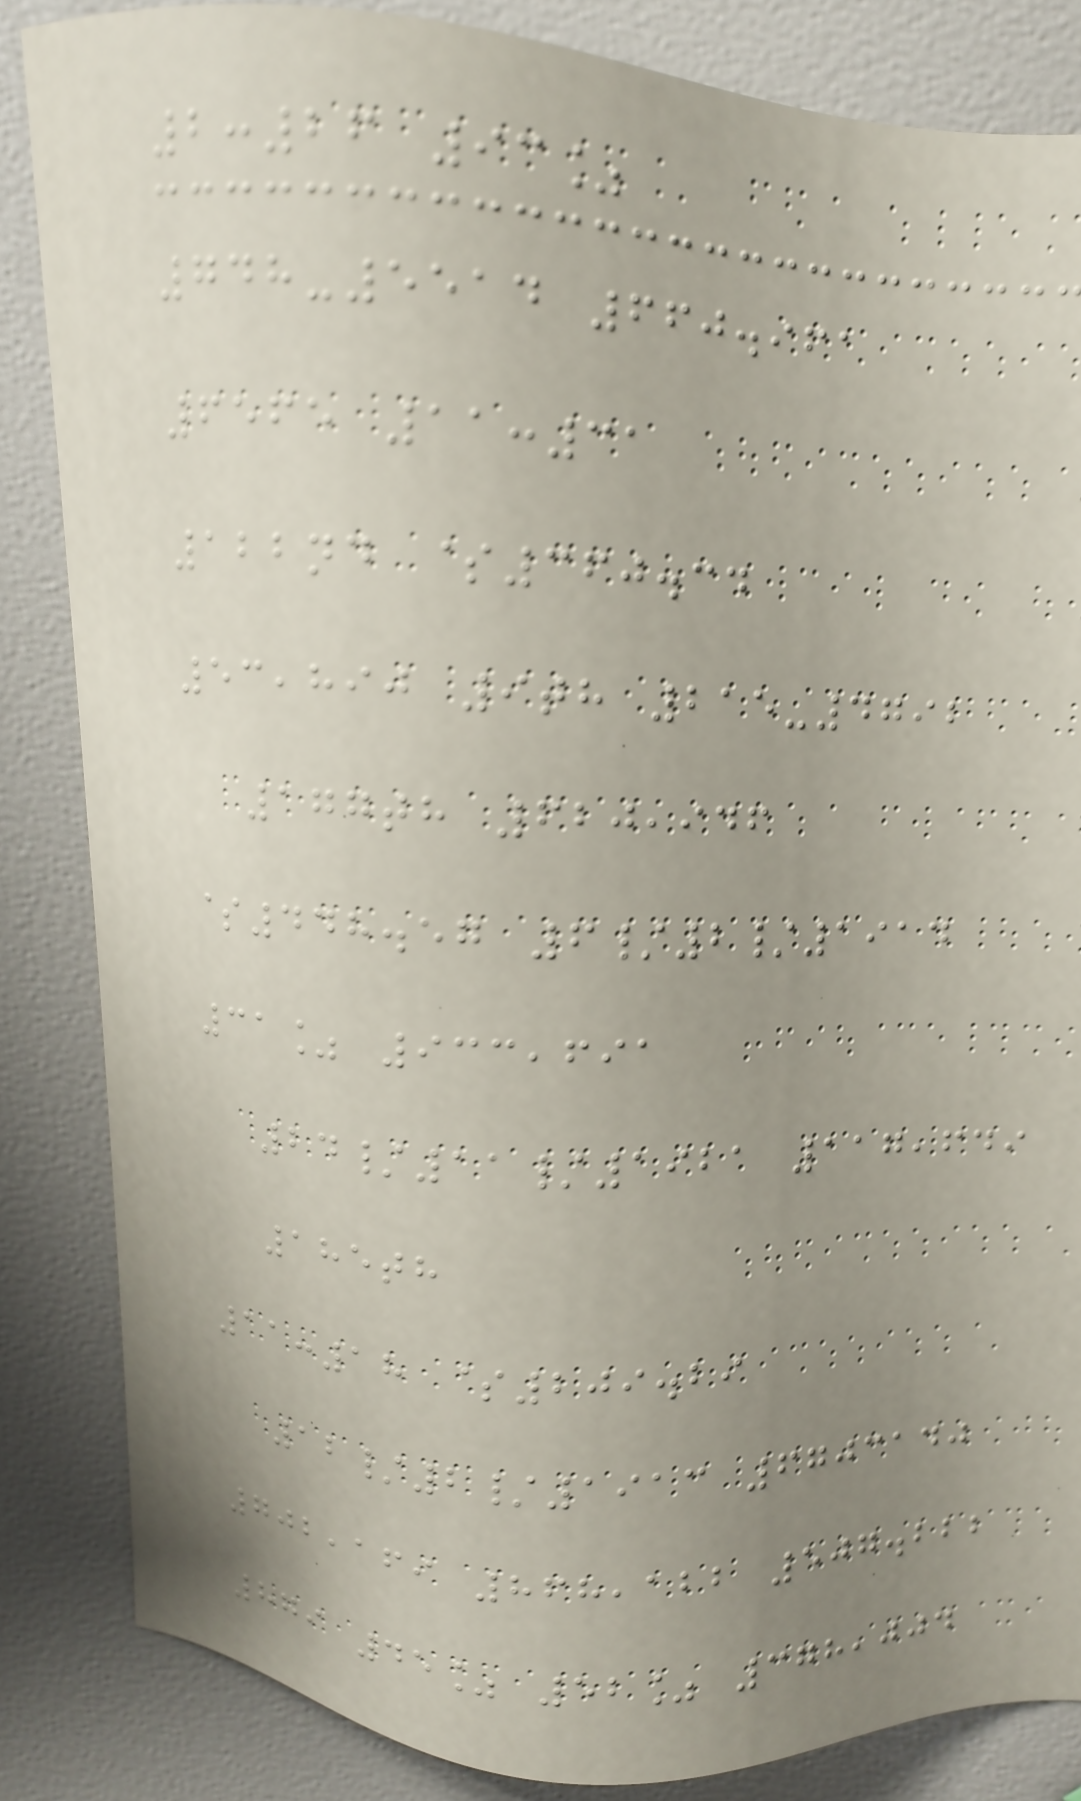2:26 93%
748-5514 660.961
6565 11:31
122nd $360.34
53,890 9th 215-4792
177th 620,946
$448.57 6/2/1914
31% 933,691
24/11/1921 117,649
185th
11:18 $209.29
12/2/1913 6703140
702,169 868,122 507.222
879 45% 52% 378,004
